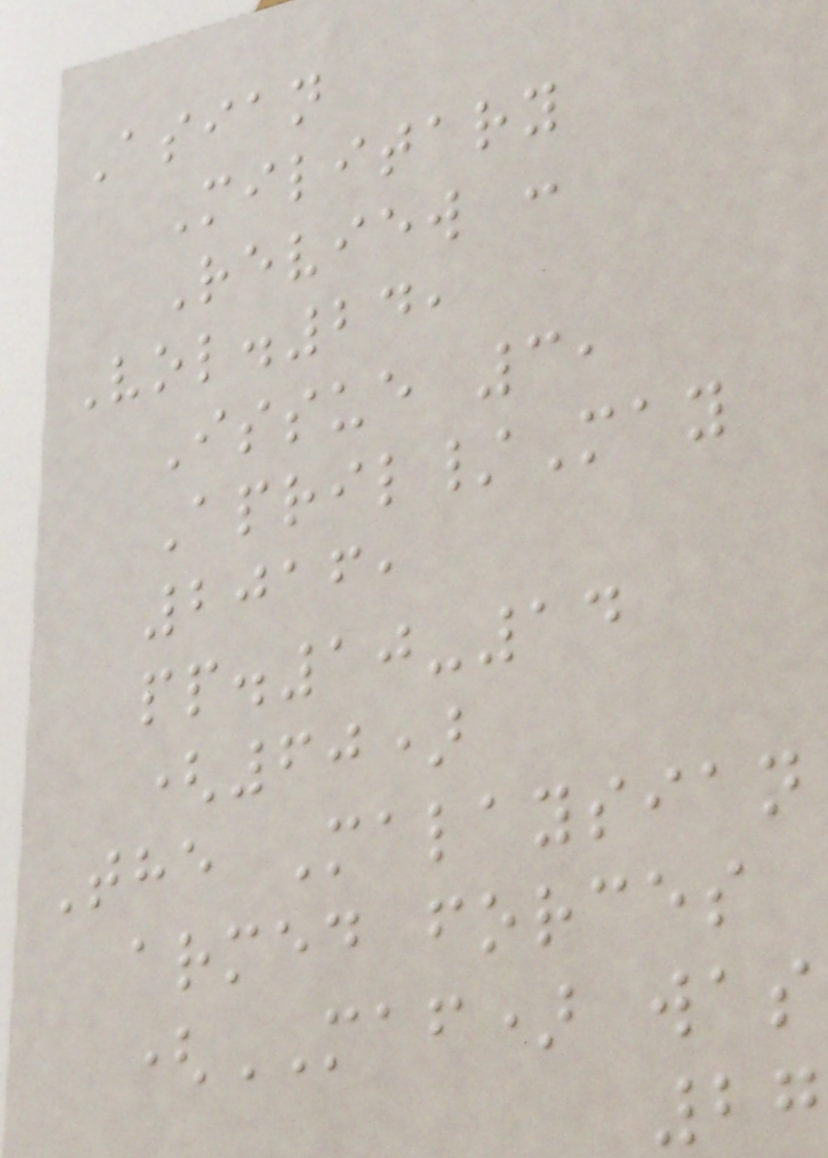Asian
Military
Review :
Vol.24,
Issue 3,
April/May
2016,
pp.10-14
(60)
The Malaysian
armed forces
(MAF) was
27
